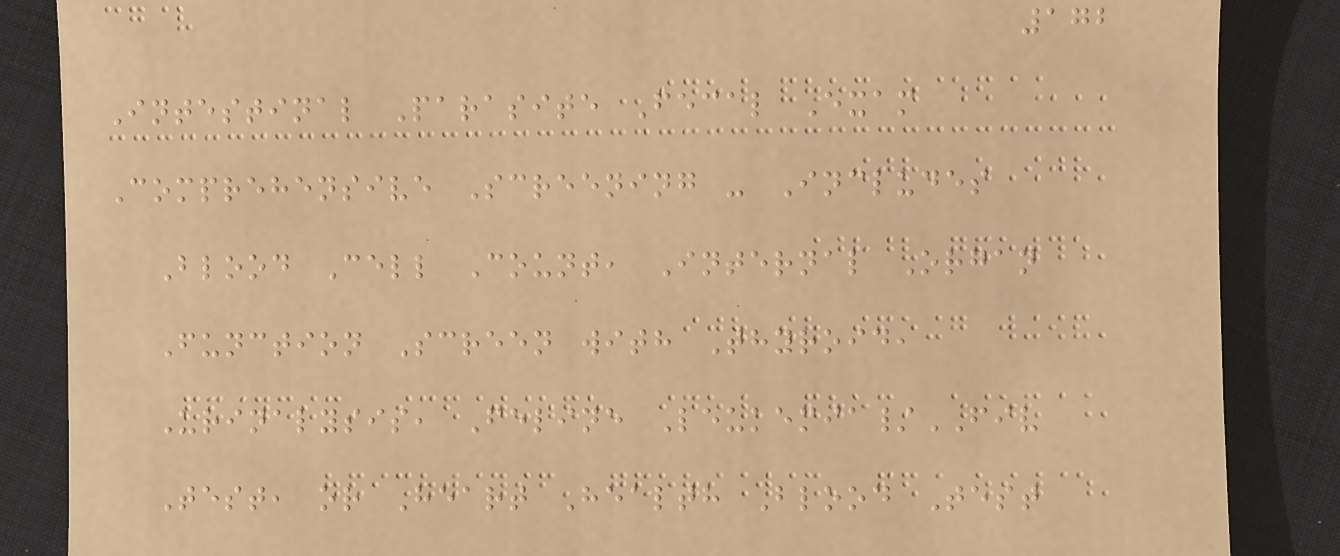172
Intestinal Parasite Fecal Exam
Comprehensive Screening - Includes
Blood Cell Count, Internal Organ
Function Screen with Thyroid,
Urinalysis, Feline Leukemia/FIV
Test, or Heart Health Blood Test
